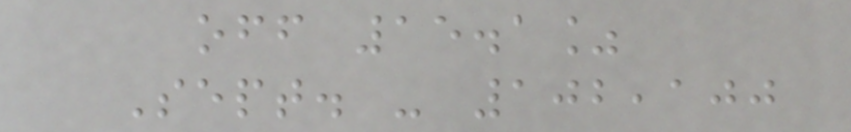off 15.1%
Sept. - 102,100
